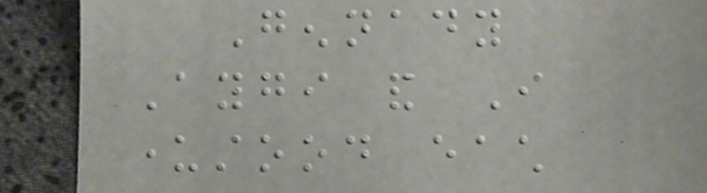Gennady
Aygi and I
understood each
